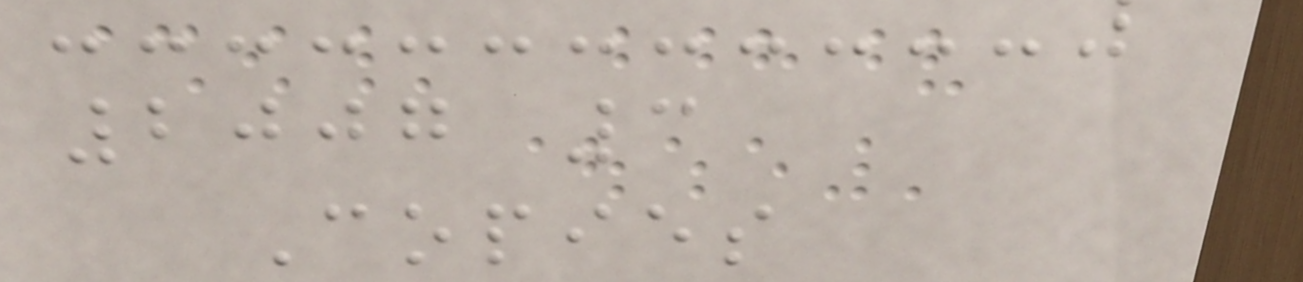2007 3
Copies
